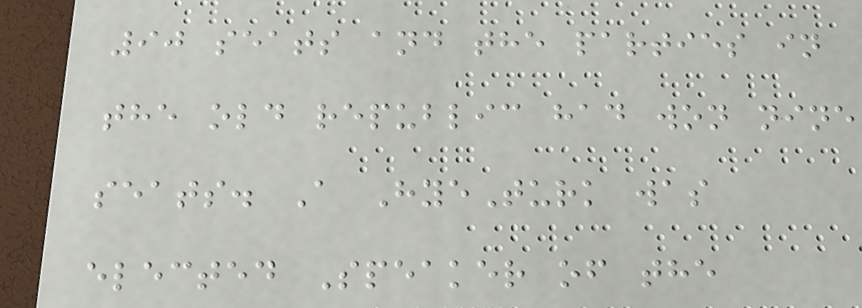90 seats and the parties in
the old republic had won nine
seats. A HyeTurk was
elected Speaker of the
